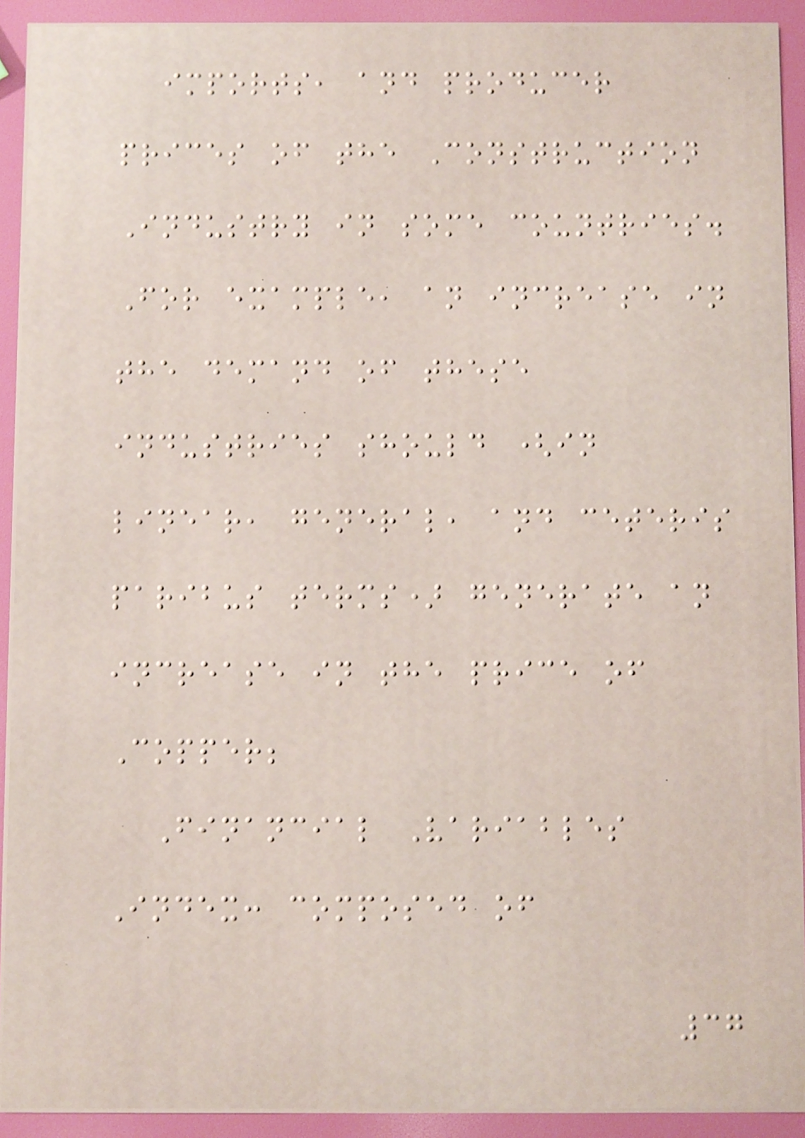imports, and producer
prices of the Construction
Industry in some countries.
For example, an increase in
the demand of these
industries should (in
linear, general, and ceteris
paribus terms) generate an
increase in the price of
Copper;
Financial Variables
Index: composed of
37
